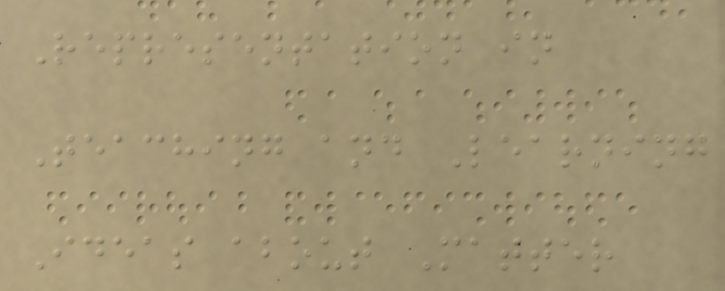Representation in
Teaching and Learning
Ideas about Matter
